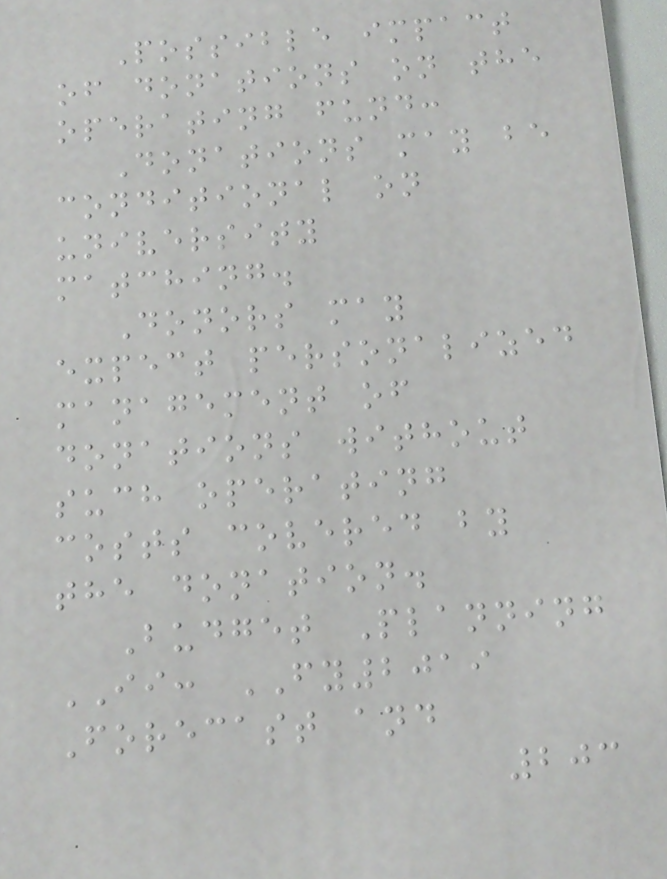Possible impact
of donations on the
operating fund:
Donations may be
conditional on
university
matching.
Donors may
expect personalized
management of
donations without
such operating
costs covered by
the donation.
Budget Planning
II: FY2019
Forecast and
203
